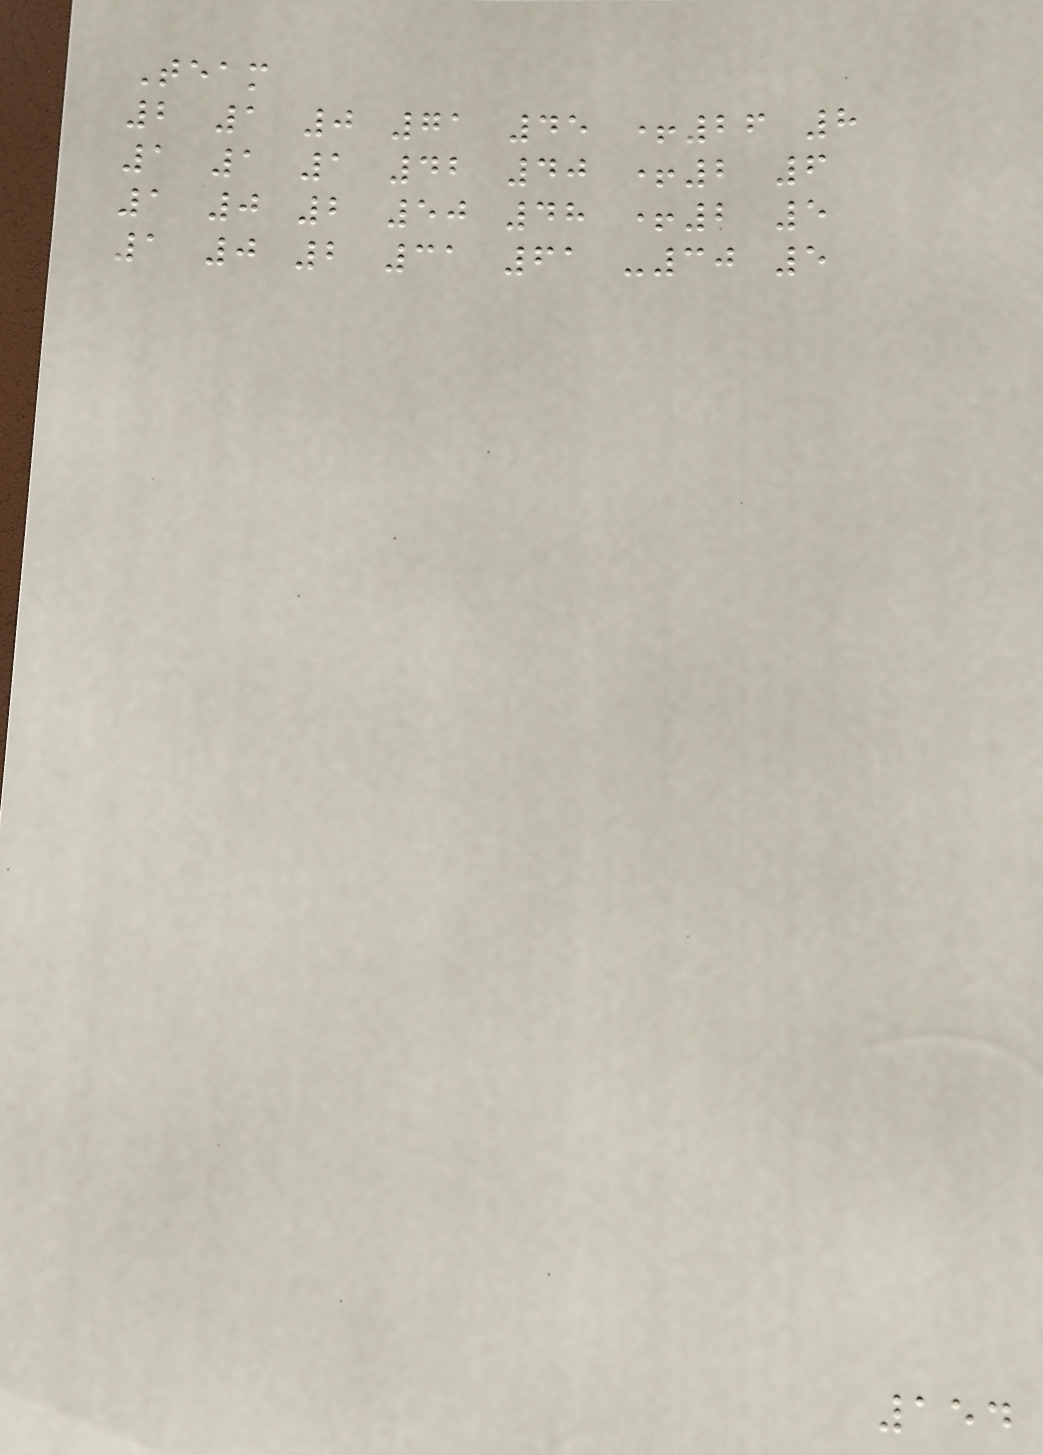Team
2 1 0 71 45 +26 8
1 1 1 42 40 +2 6
1 0 2 50 48 +2 5
1 0 2 31 61 -30 5
154
